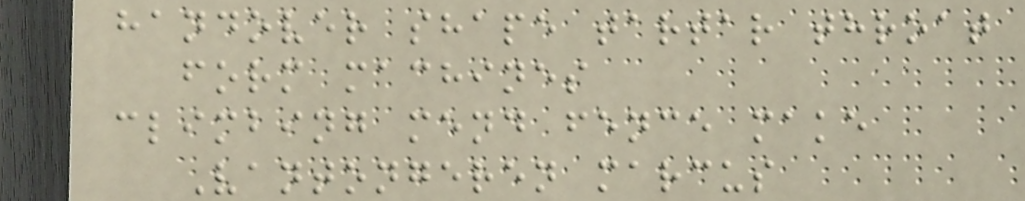handover shape tartar throat
form machines
climbing mend fence make
Vantongeren marcus
